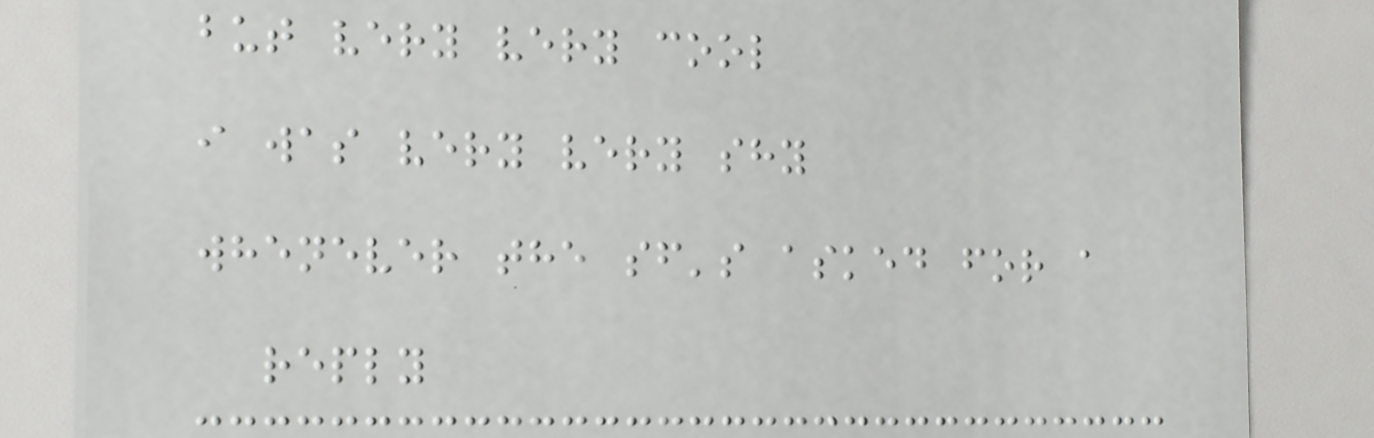but very very cool
i was very very shy
whenever the sf's asked for a
reply
